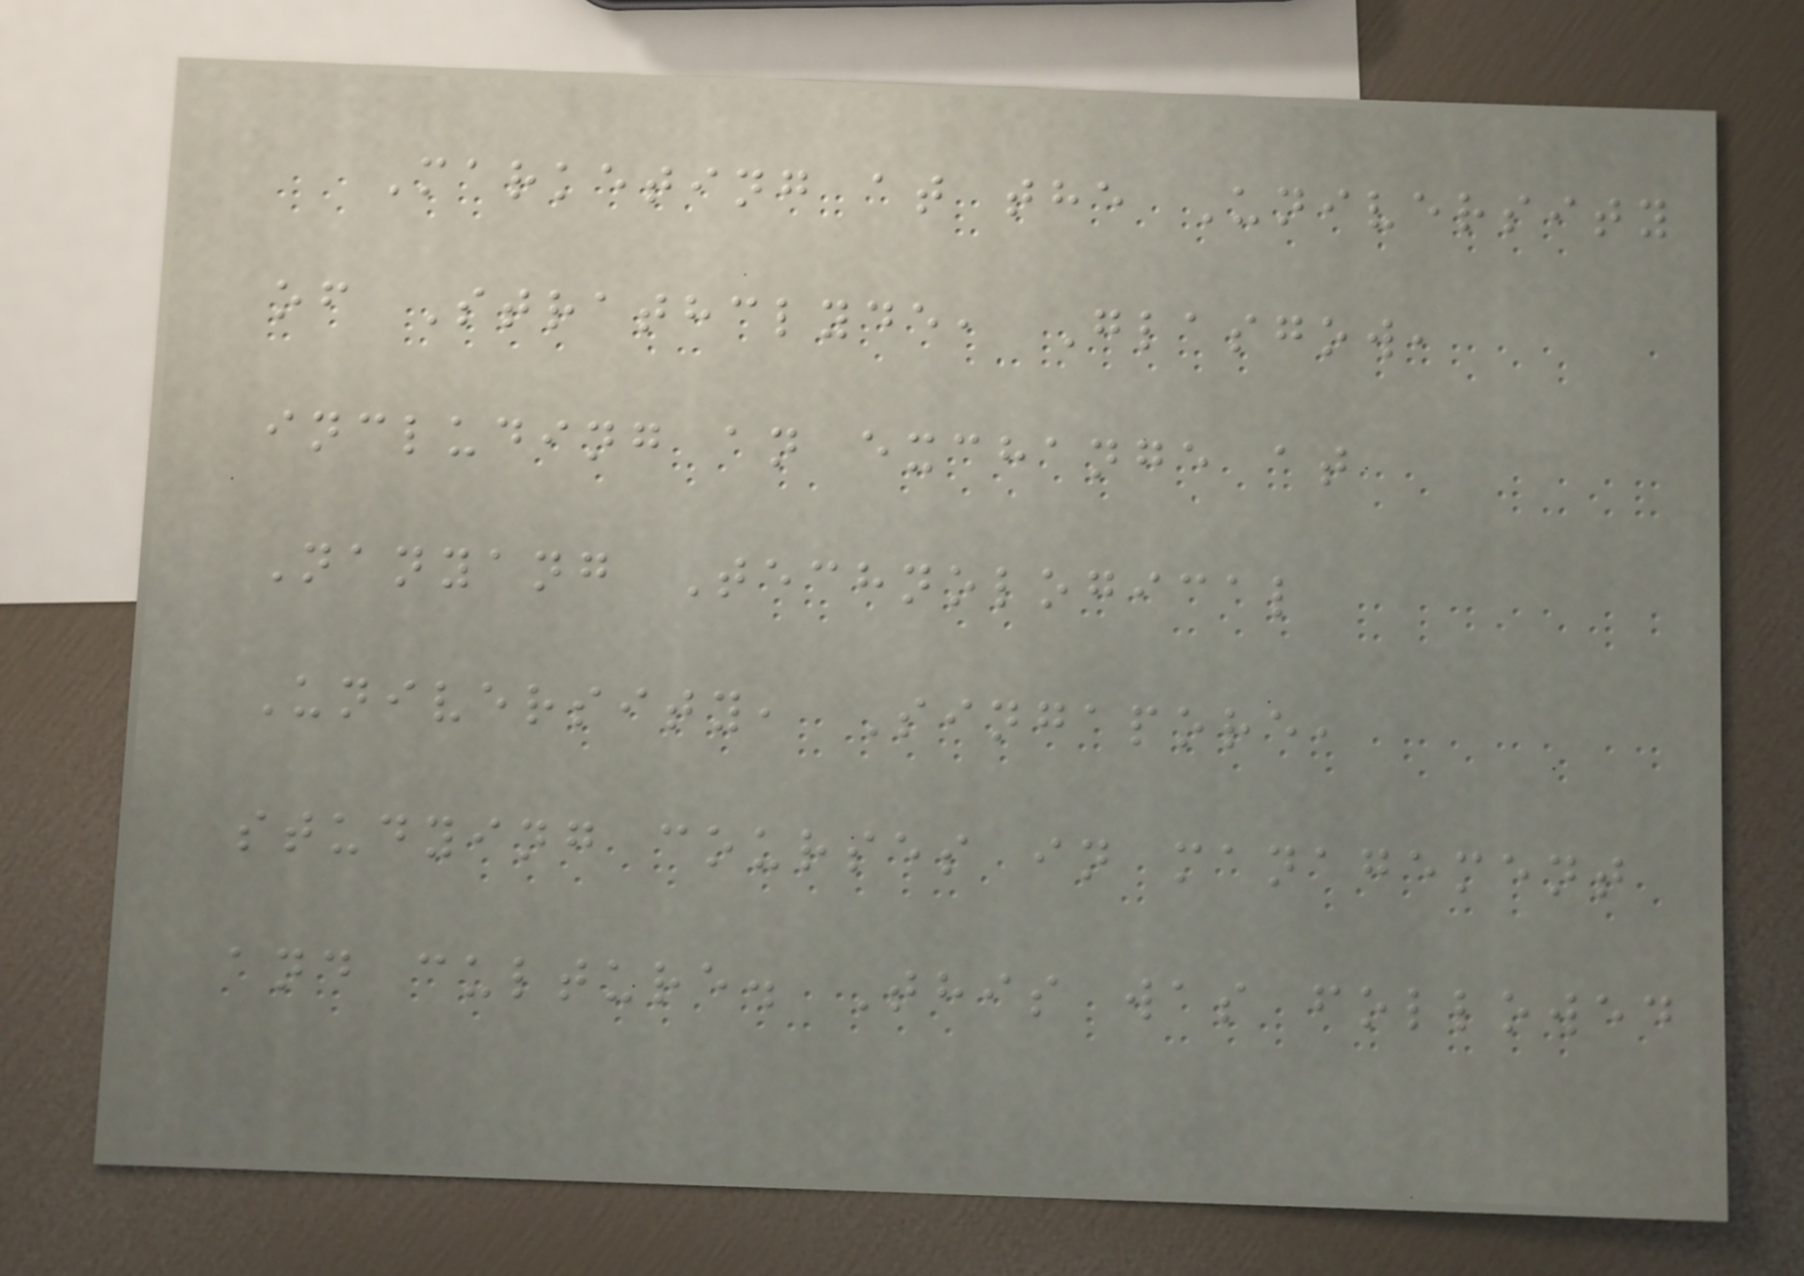Marketing at the University
of Strathclyde, Glasgow,
including an exchange at
Nanyang Technological
University, Singapore,
studying courses in management
and culture. This was followed
